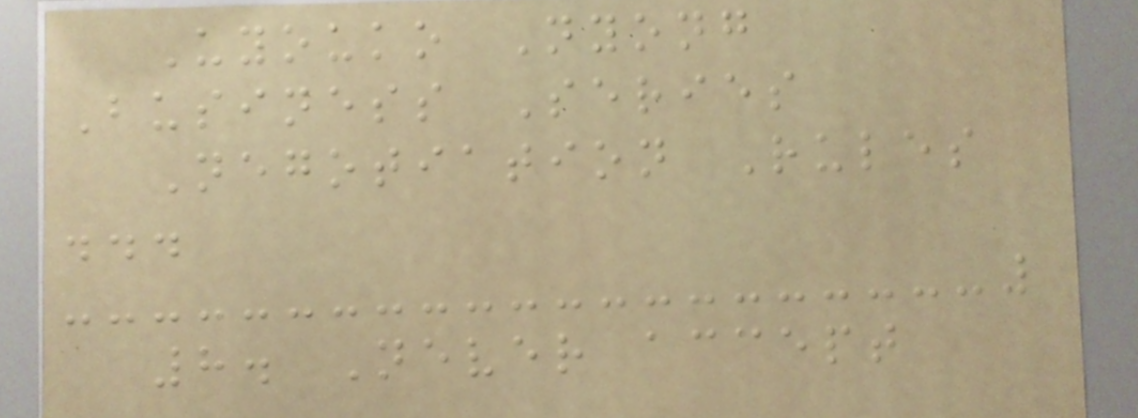Uyouko Nyong
Business Series
Negotiation Rules
...
8. Never accept
